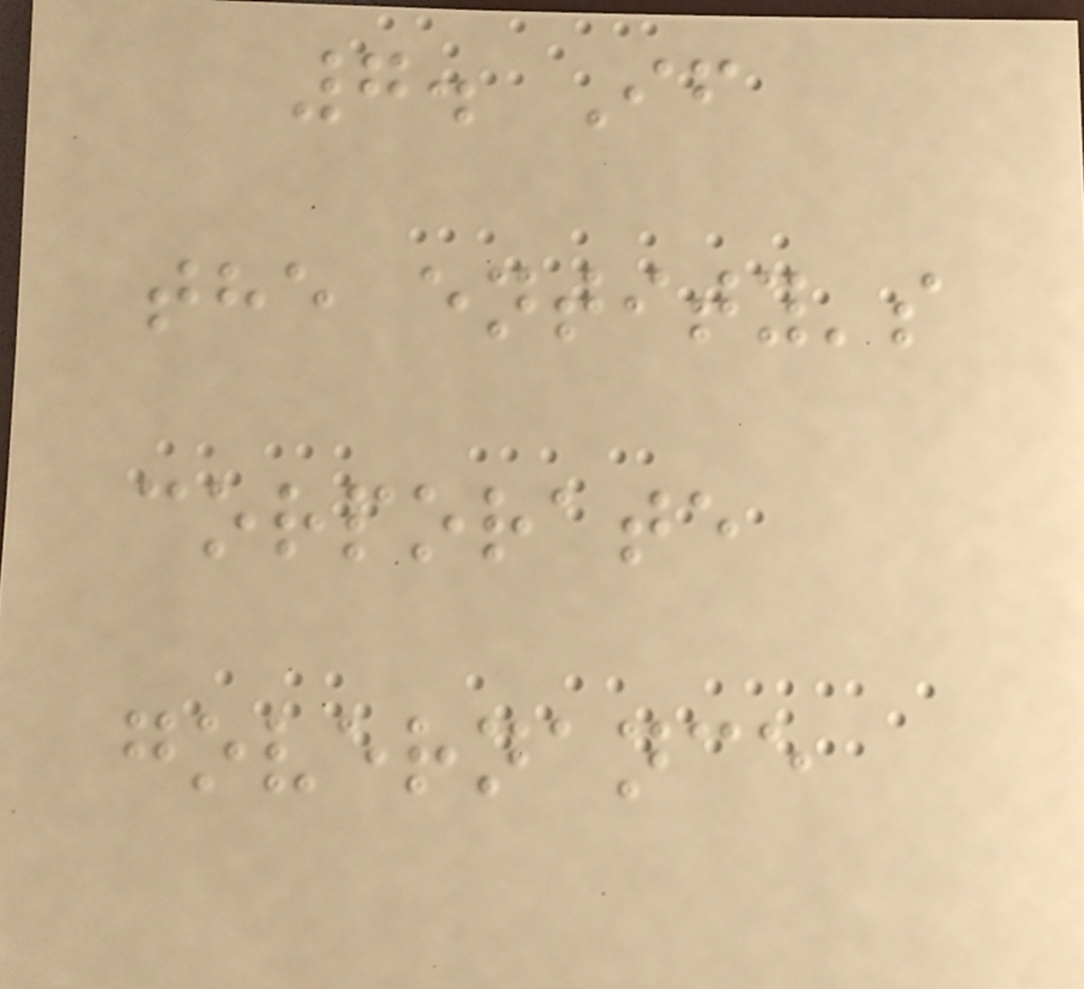7. If
the entity's
corporate
governance
